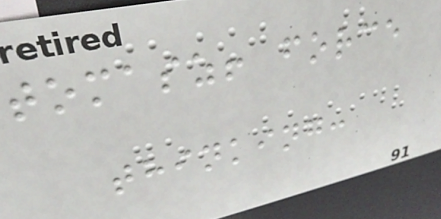tomasz! force
thinking:
